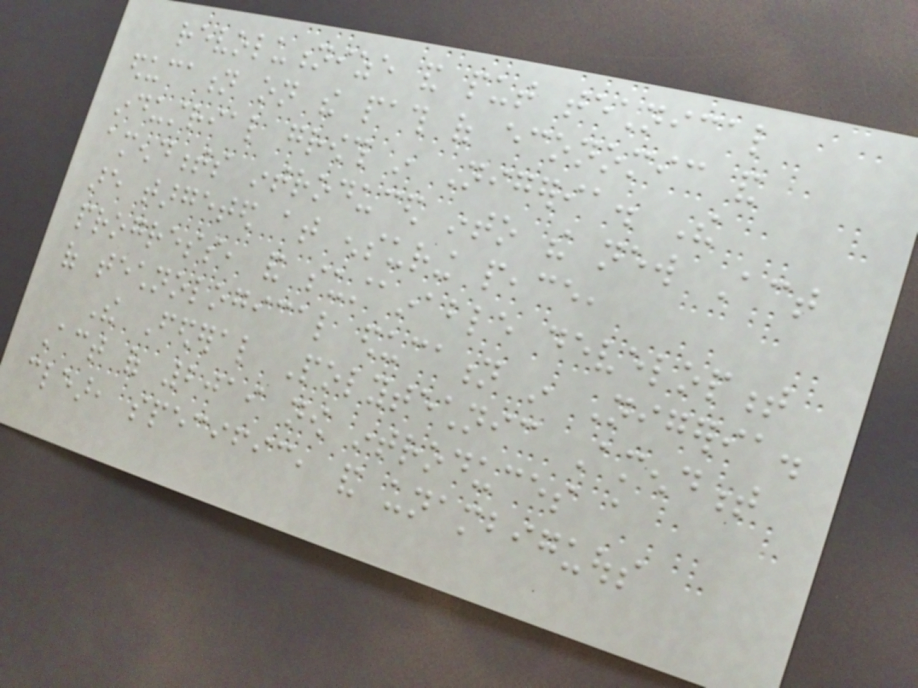revolutionize and put technical
education on the path of economic and
industrial growth in Nigeria. The
amendments introduced into the new Act
are targeted at ensuring peace,
progress, and sustainable development
of technological education in Nigeria.
The Federal Polytechnic Amendment
Act of 2019 now introduces a
clear, specific, and unambiguous
